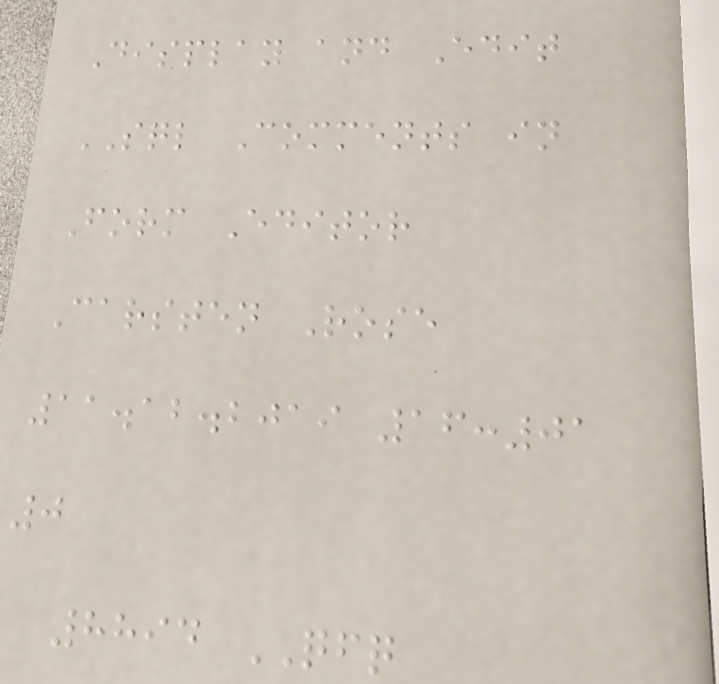Display and Edit
SQL Comments in
Form Editor
Carsten Rose
11.12.2019 16:01
0
8894 QFQ
